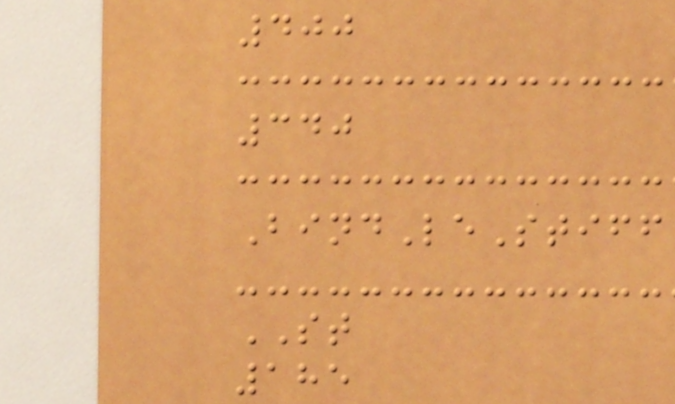400
340
BindLeStiff
ST
185
